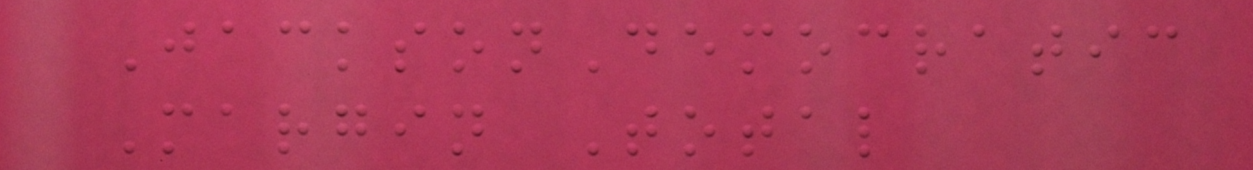JacksonDemocratic
Margin Total
